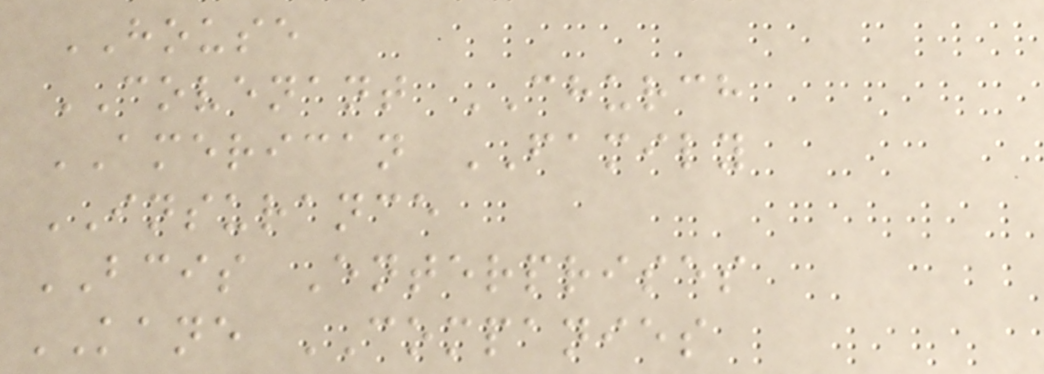HOUSE
COVENANT CHURCH
AMERICAN FAMILY
INSURANCE
BCIS Enterprises
KANE COMPANIES
